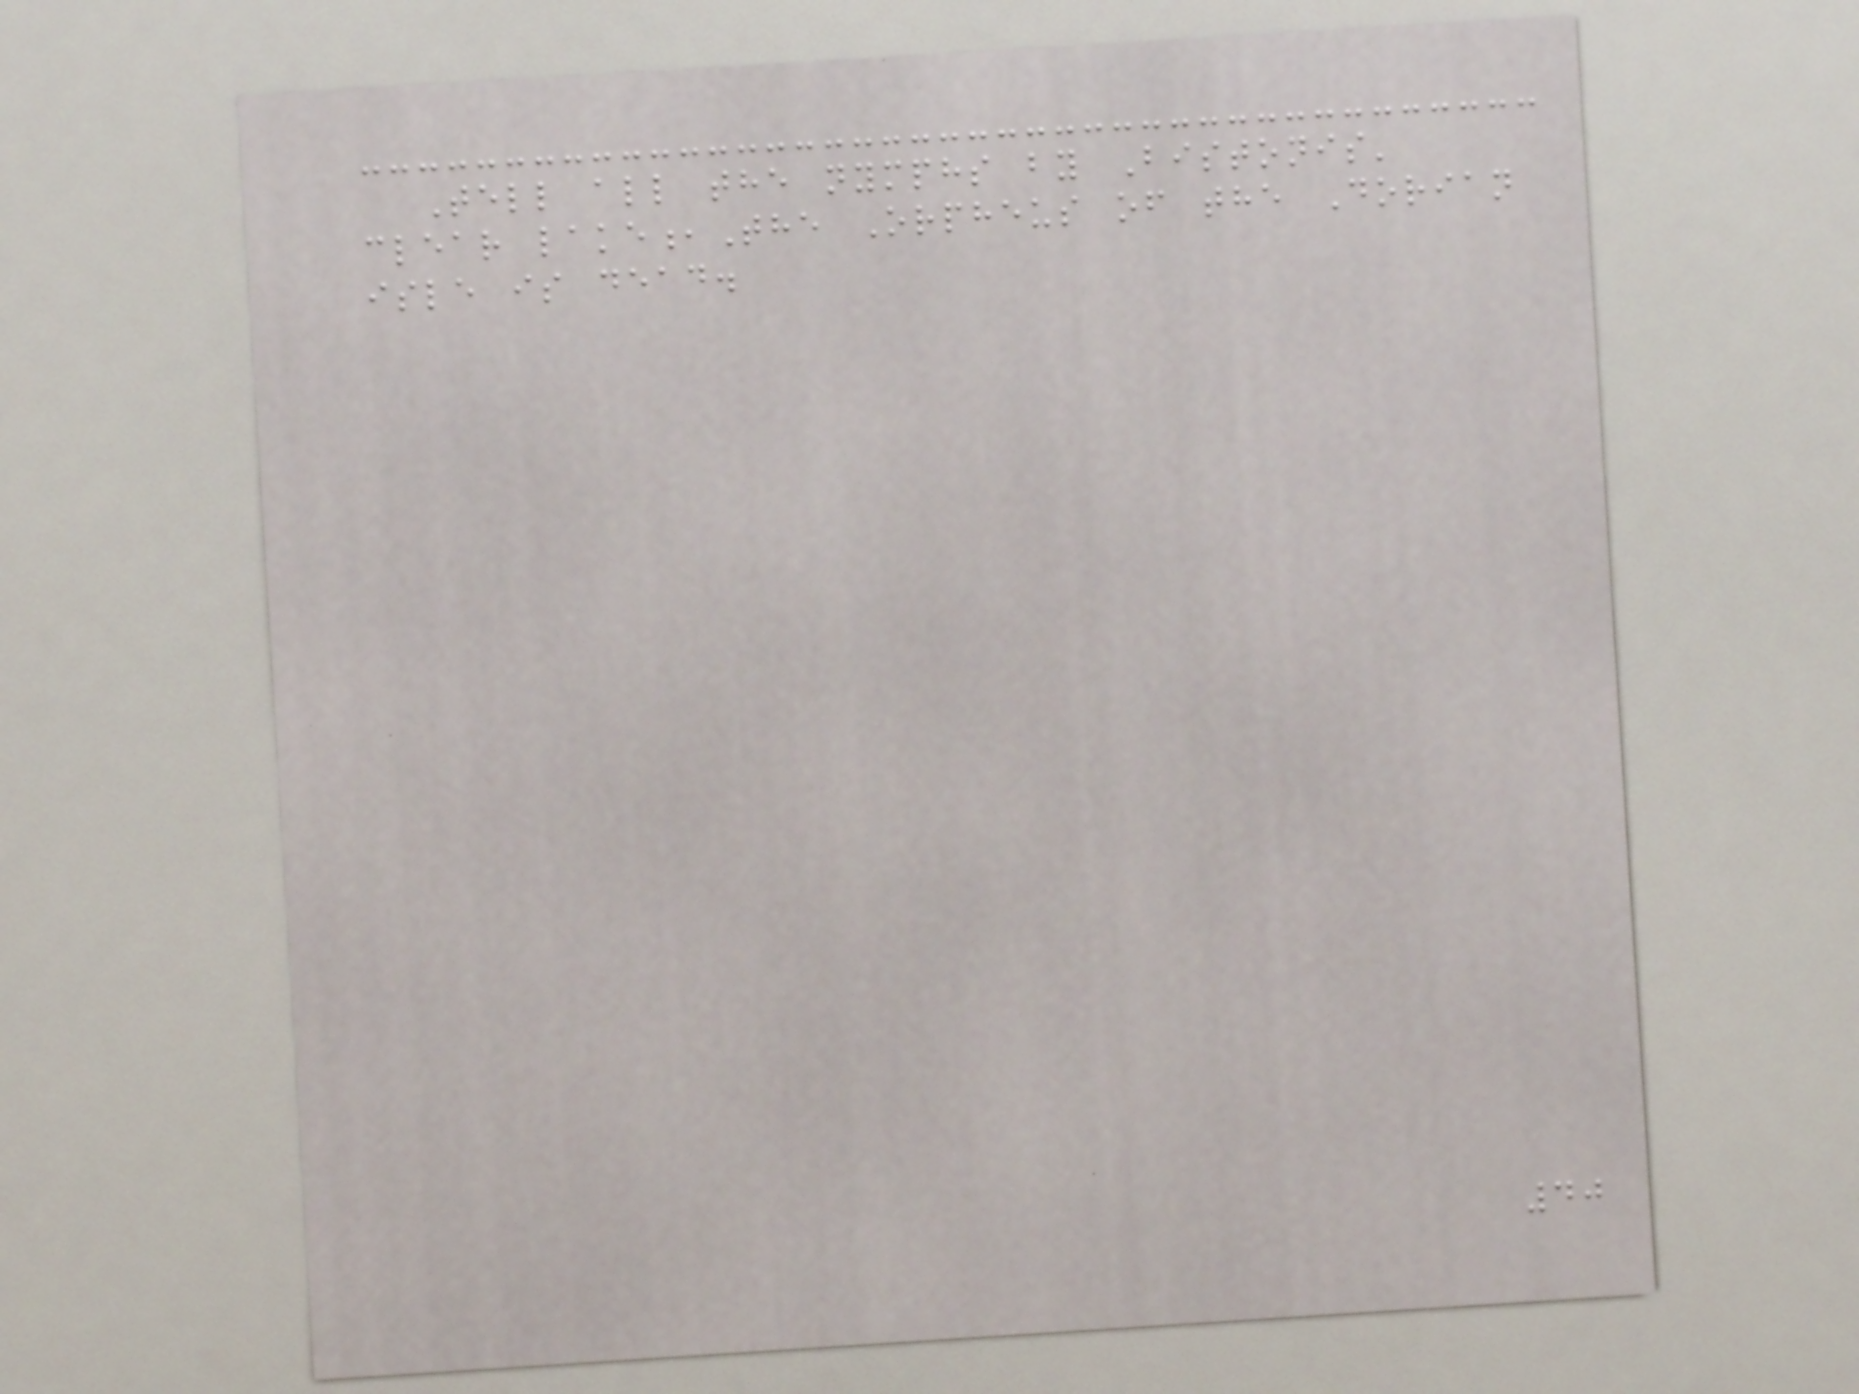Tell all the nymphs by Bistonis'
clear lake,The Orpheus of the Dorian
isle is dead.
40
